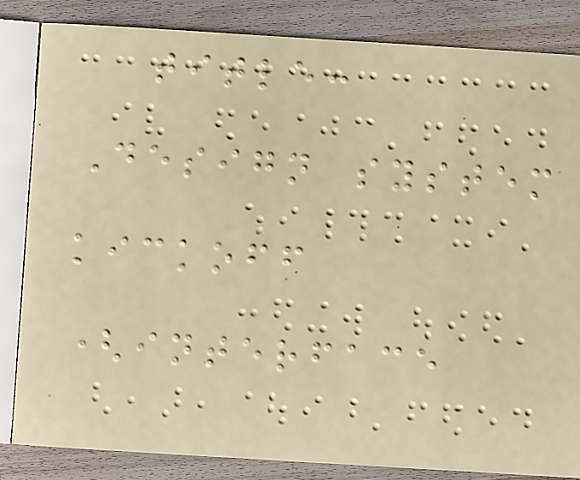title:
Design system
kickoff
(interface
